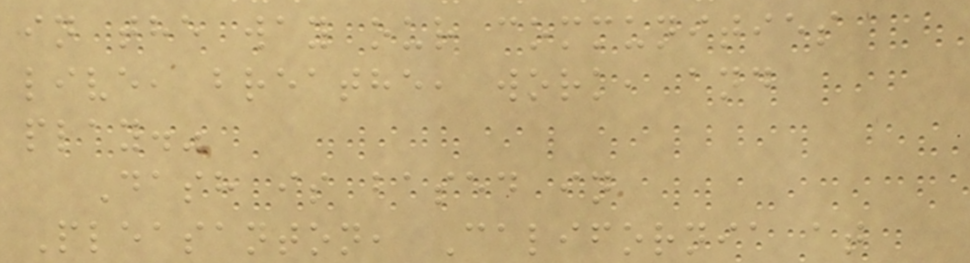in the way our communities
live, breathe, work, and
play."
Dash is based in
Pleasanton, California at
